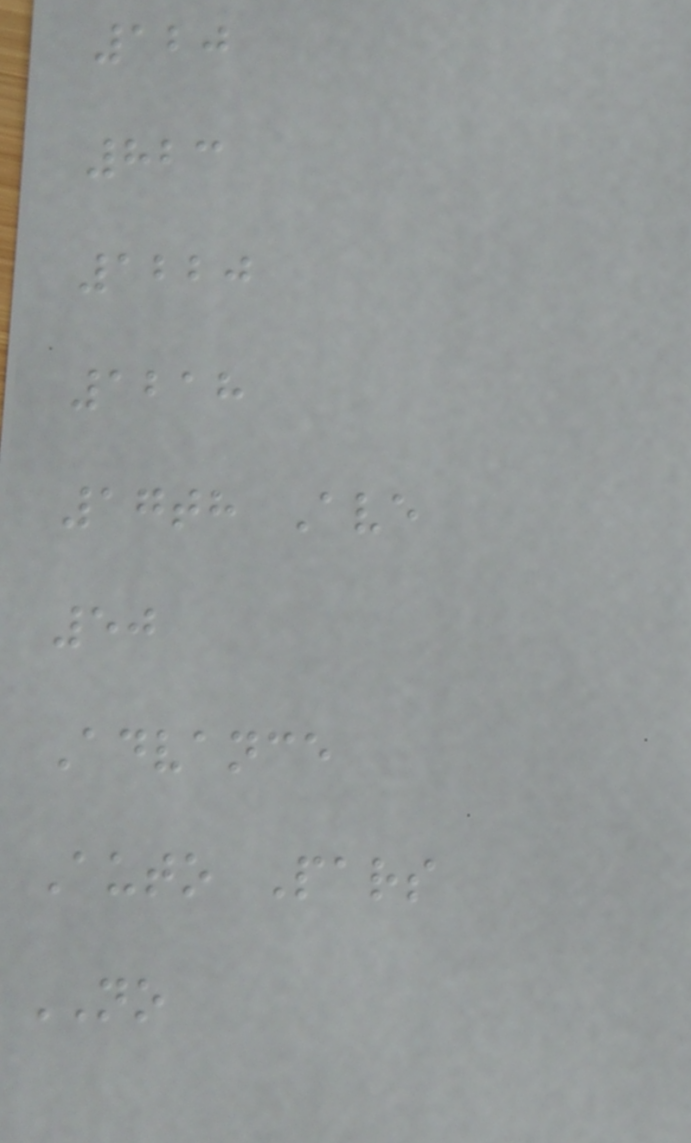120
823
1220
1218
17th Ave
50
Advance
Auto Pars
NO
